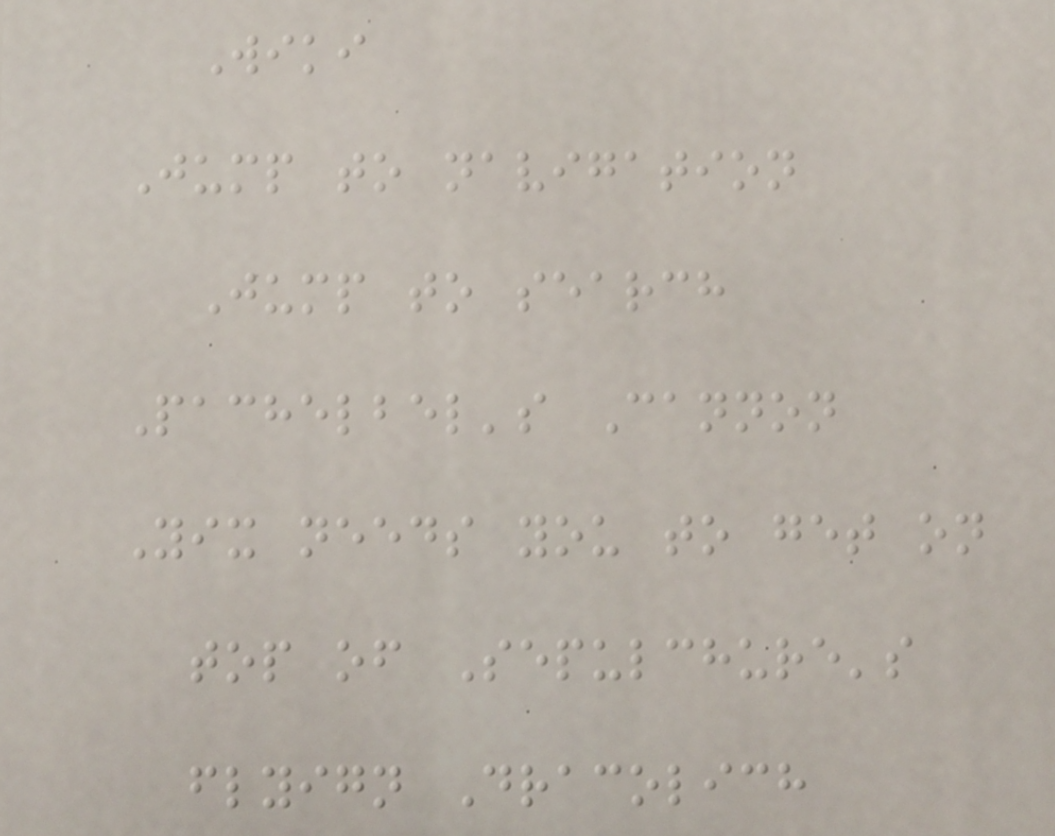Wiki
Jump to navigation
Jump to search
Pachelbel's Cannon
Yix needs you to get on
top of Sepulchure's
flyign Dracolich
